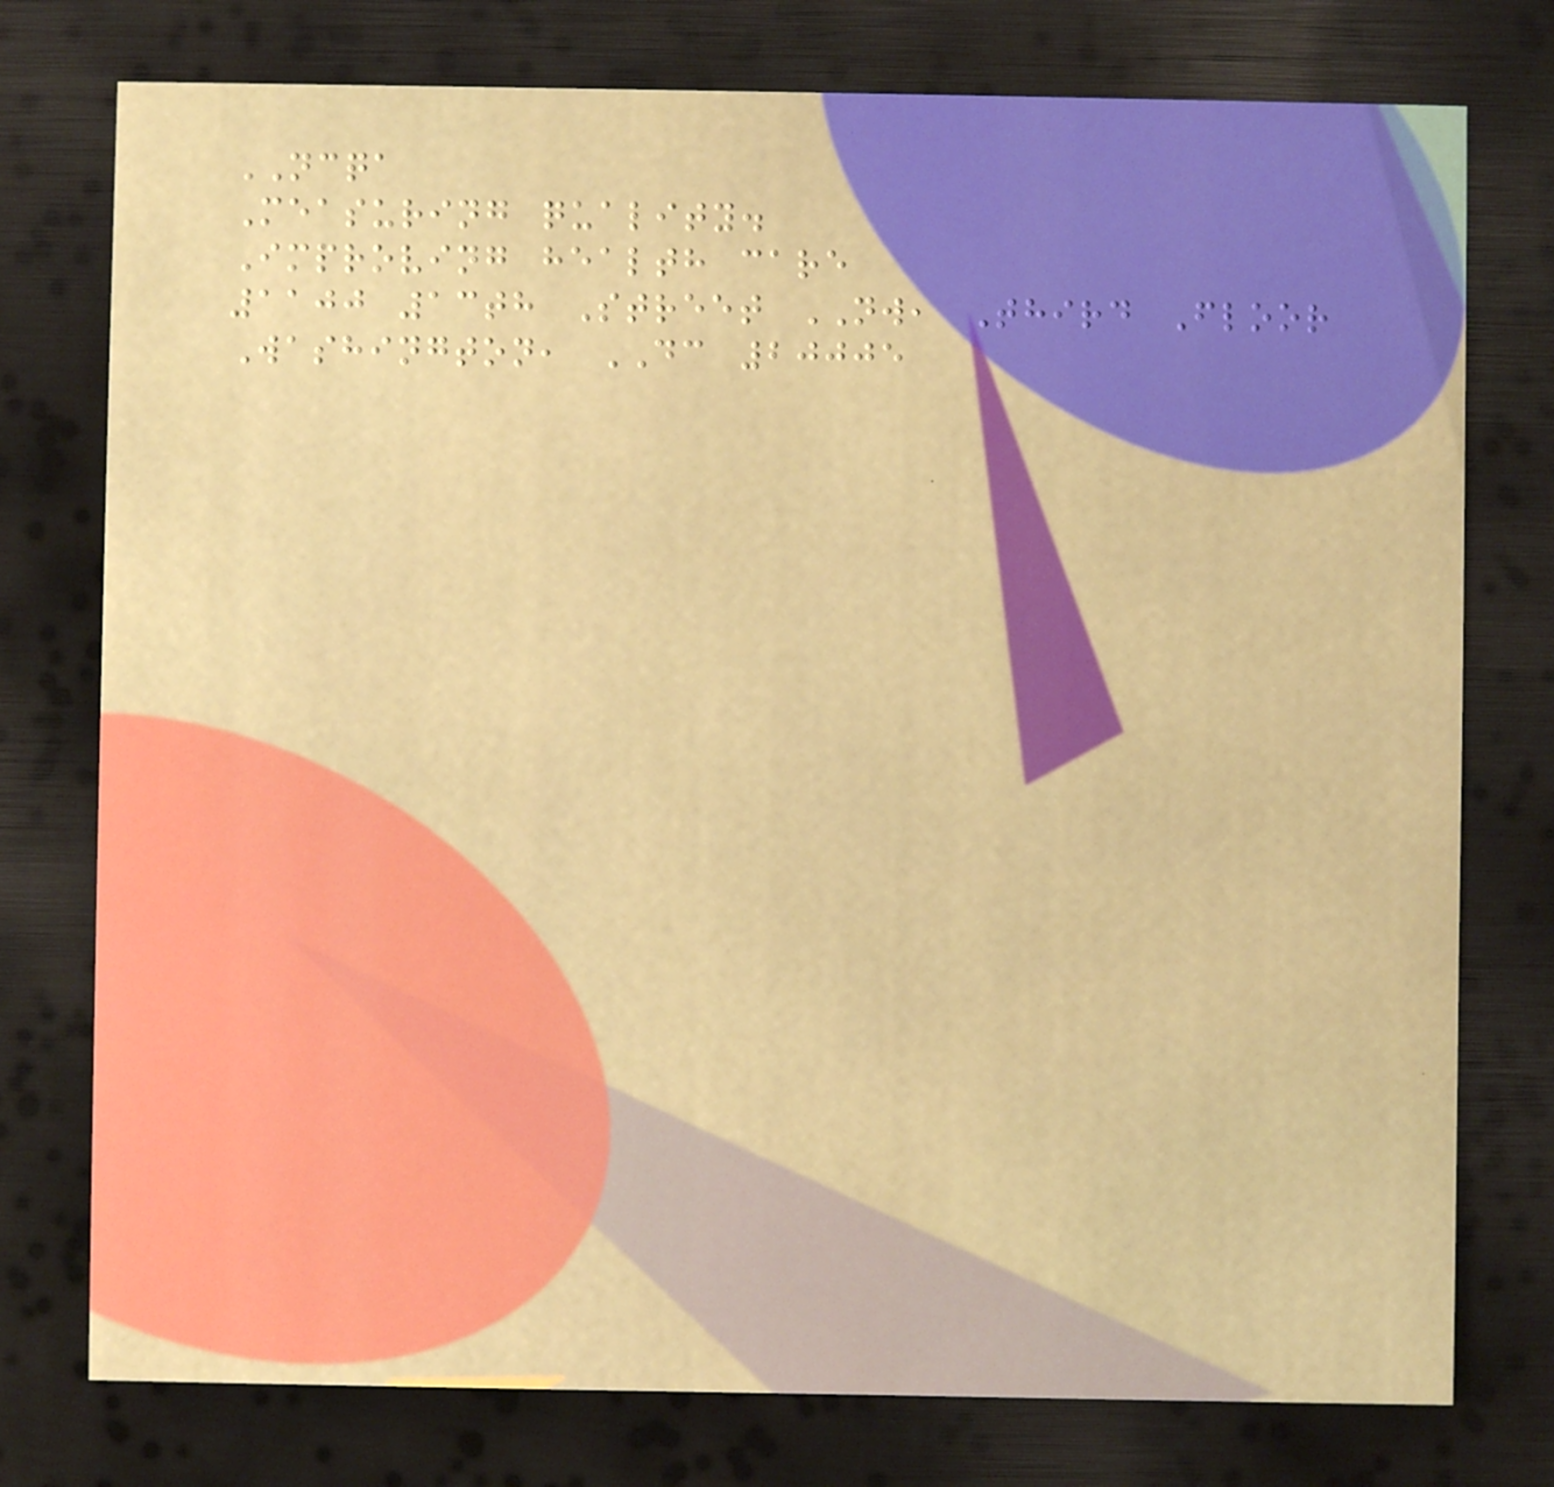NCQA
Measuring quality.
Improving health care
1100 13th Street NW, Third Floor
Washington, DC 20005
